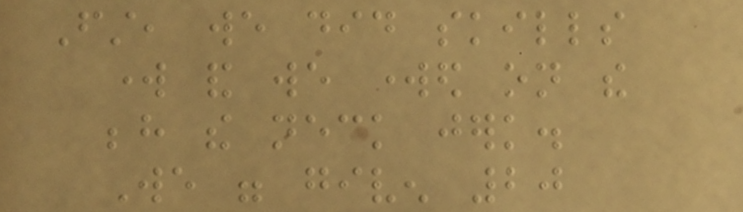First, we did skills
work and we worked on the
behind the neck jerk.
We were given 20
